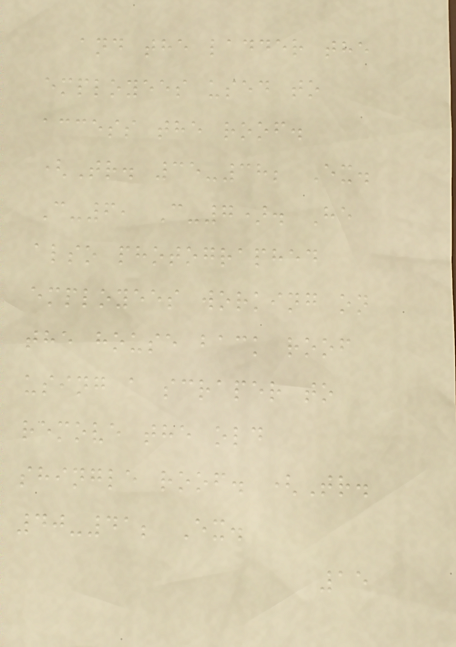and the ladder the
employees used to
access the roof.
(Tr. 35-38; Ex.
C-6, C-7). He
also photographed
employees working on
the house back roof
using a scraper to
remove the old
shingle roof. (Tr.
40-41; Ex.
15
